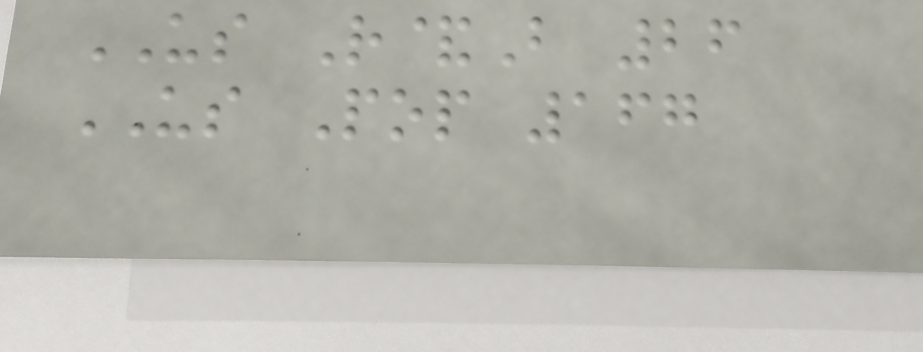US R&B 26
US Pop 167
